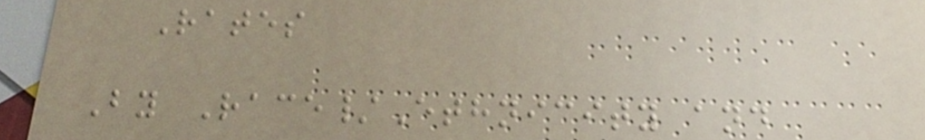Rates
By Race/Ethnicity and
